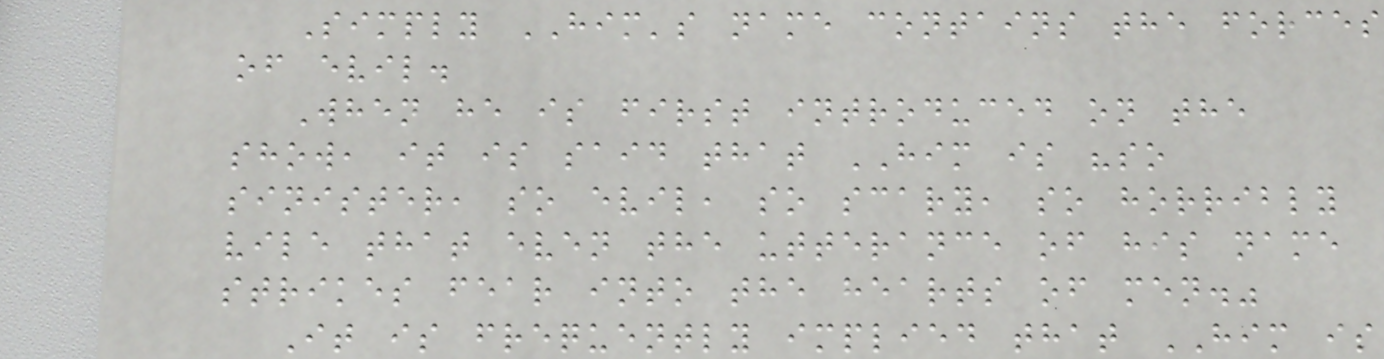Simply HIM's name contains the forces
of evil.
When he is first introduced on the
show, it is said that HIM is "so
sinister, so evil, so scary, so horribly
vile that even the utterance of his name
strikes fear into the hearts of men."
It is frequently implied that HIM is
